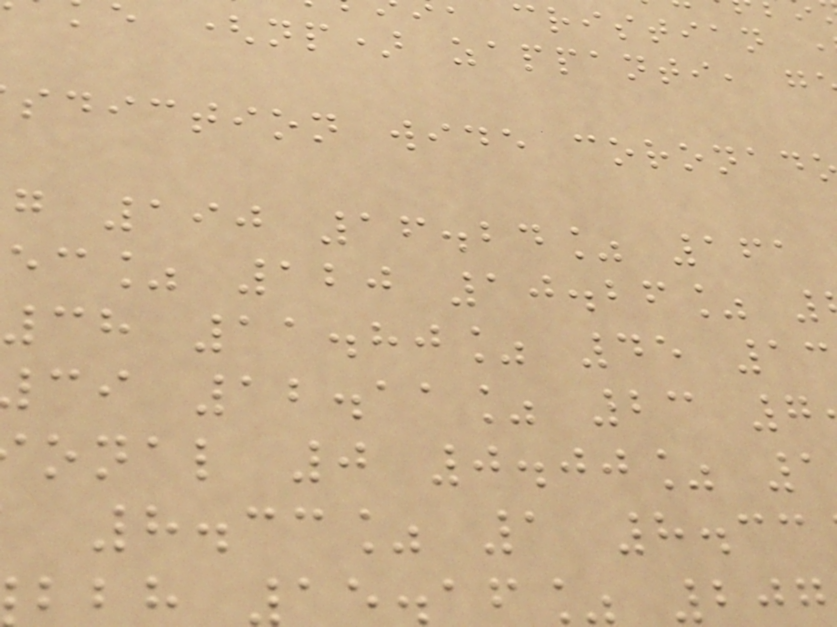(np) zappanti,
sdiction wide
g 190 16.24% 161
ec% 120 10.26%
38 11.80% 45 13
ci 12.11% 23 7
onal 0 0.00% 1
8.33% 1 8.33
.af% 207
